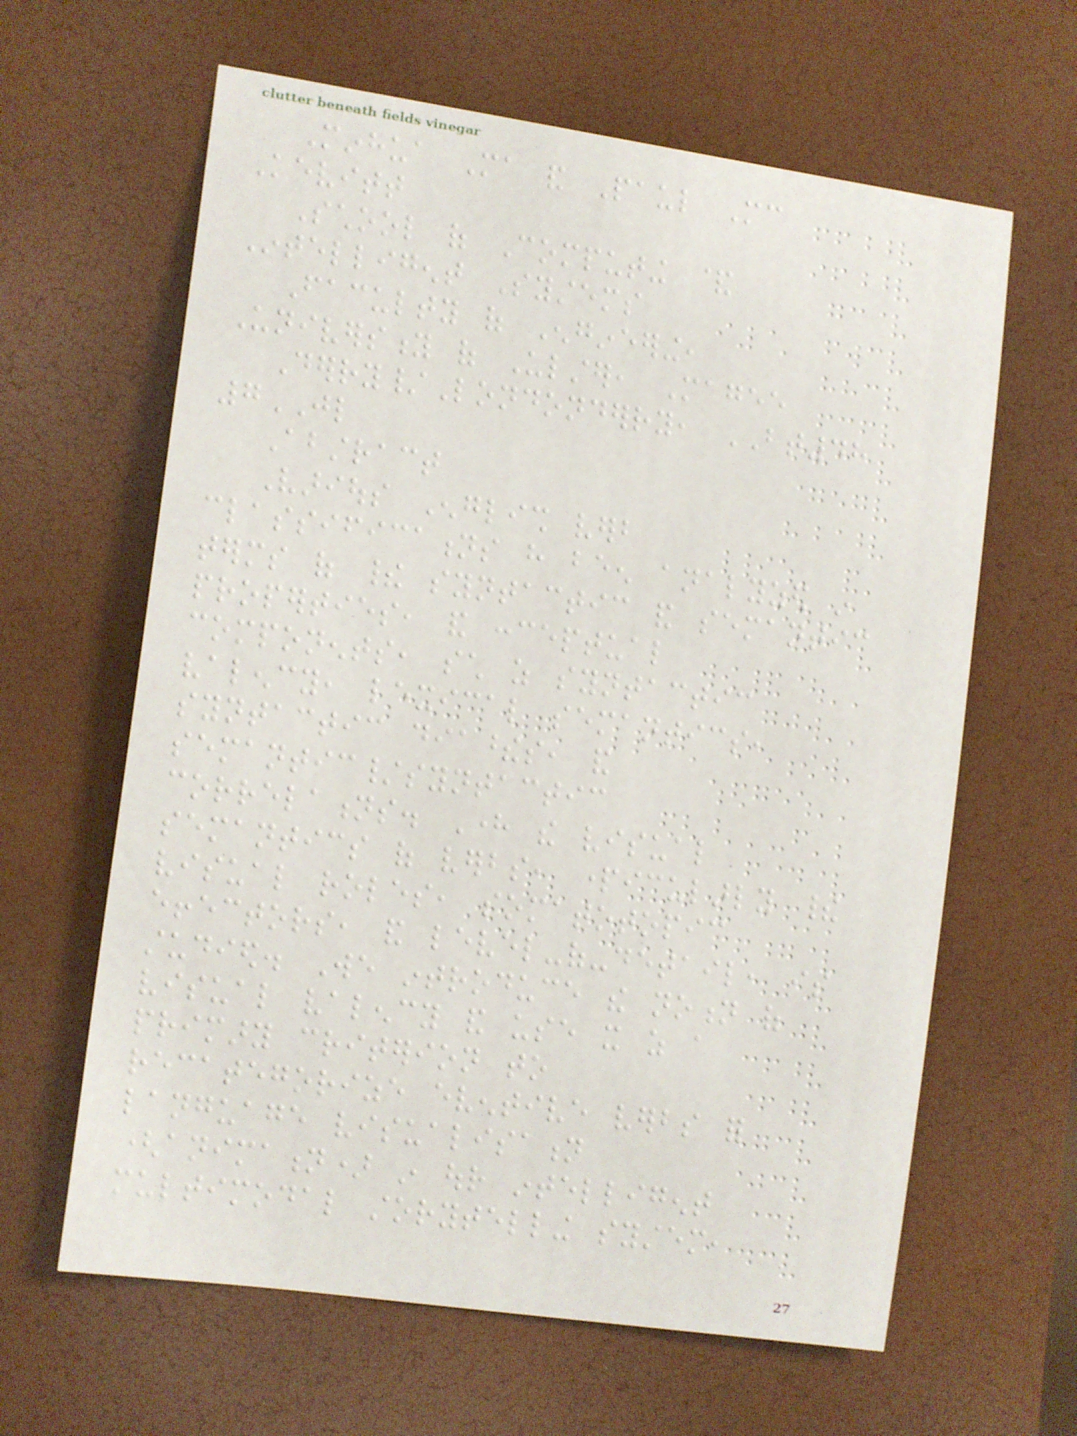Minhua Ma and Paul Mc
Kevitt
School of Computing &
Intelligent Systems
Faculty of Engineering,
University of Ulster, Magee
Derry/Londonderry, BT48
7JL
Abstract
Various English verb
classifications have been analyzed in
terms of their syntactic and semantic
properties, and conceptual
components, such as syntactic
valency, lexical semantics,
syntactic diatheses, and
semantic/syntactic
correlations. Here the visual
semantics of verbs, particularly their
visual roles, somatotopic
effectors, and level-of-detail, is
studied. We introduce the notion of
visual valency and use it as a
primary criterion to
recategorize eventive verbs for
language visualisation
(animation) in our intelligent
multimodal storytelling system,
